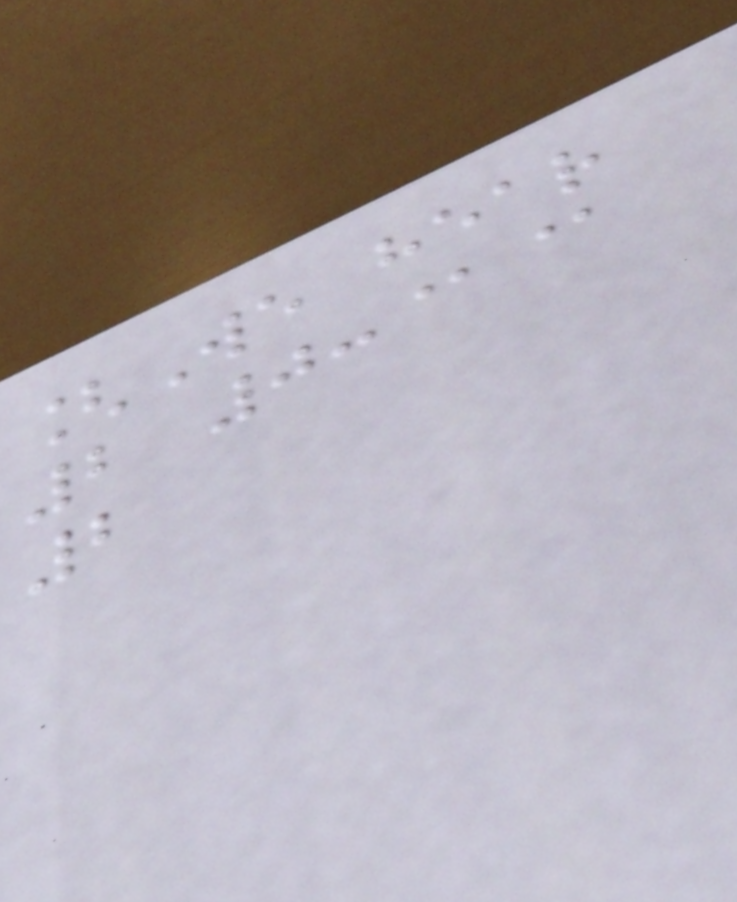[We hear
2 0:@@
2
